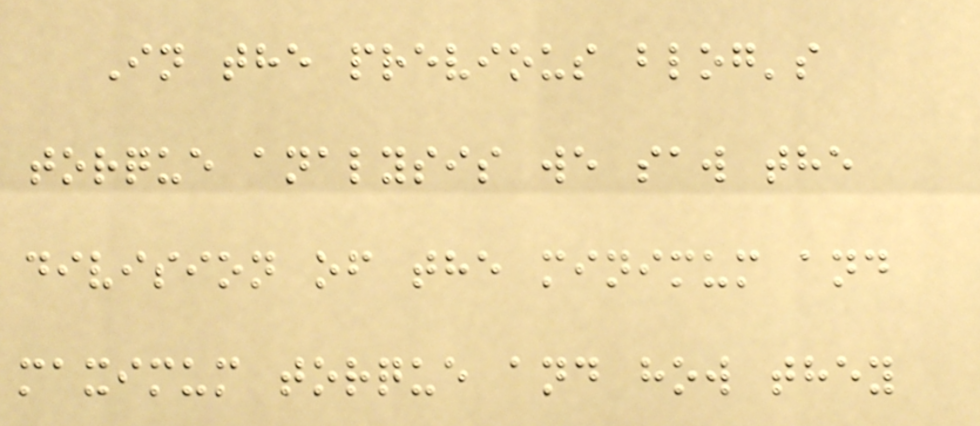In the previous blog's
torque analysis we saw the
division of the minimum and
maximum torque and how they
